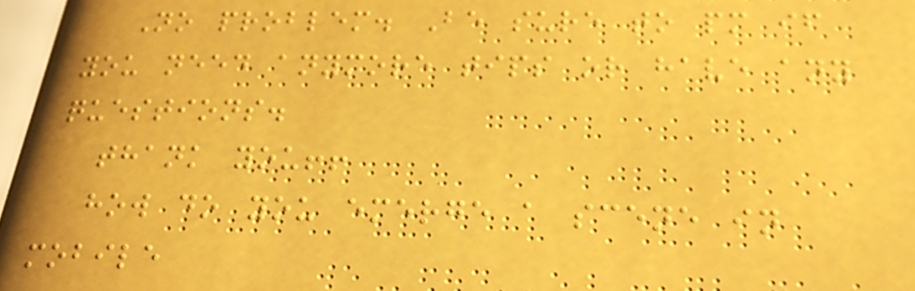No problem. Be sure to pm if
you need anymore tips or have any
questions.
thank you!!
how do you emerge a scene in
mobile
